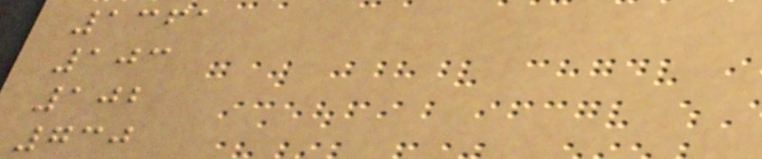1361
103
102
730
